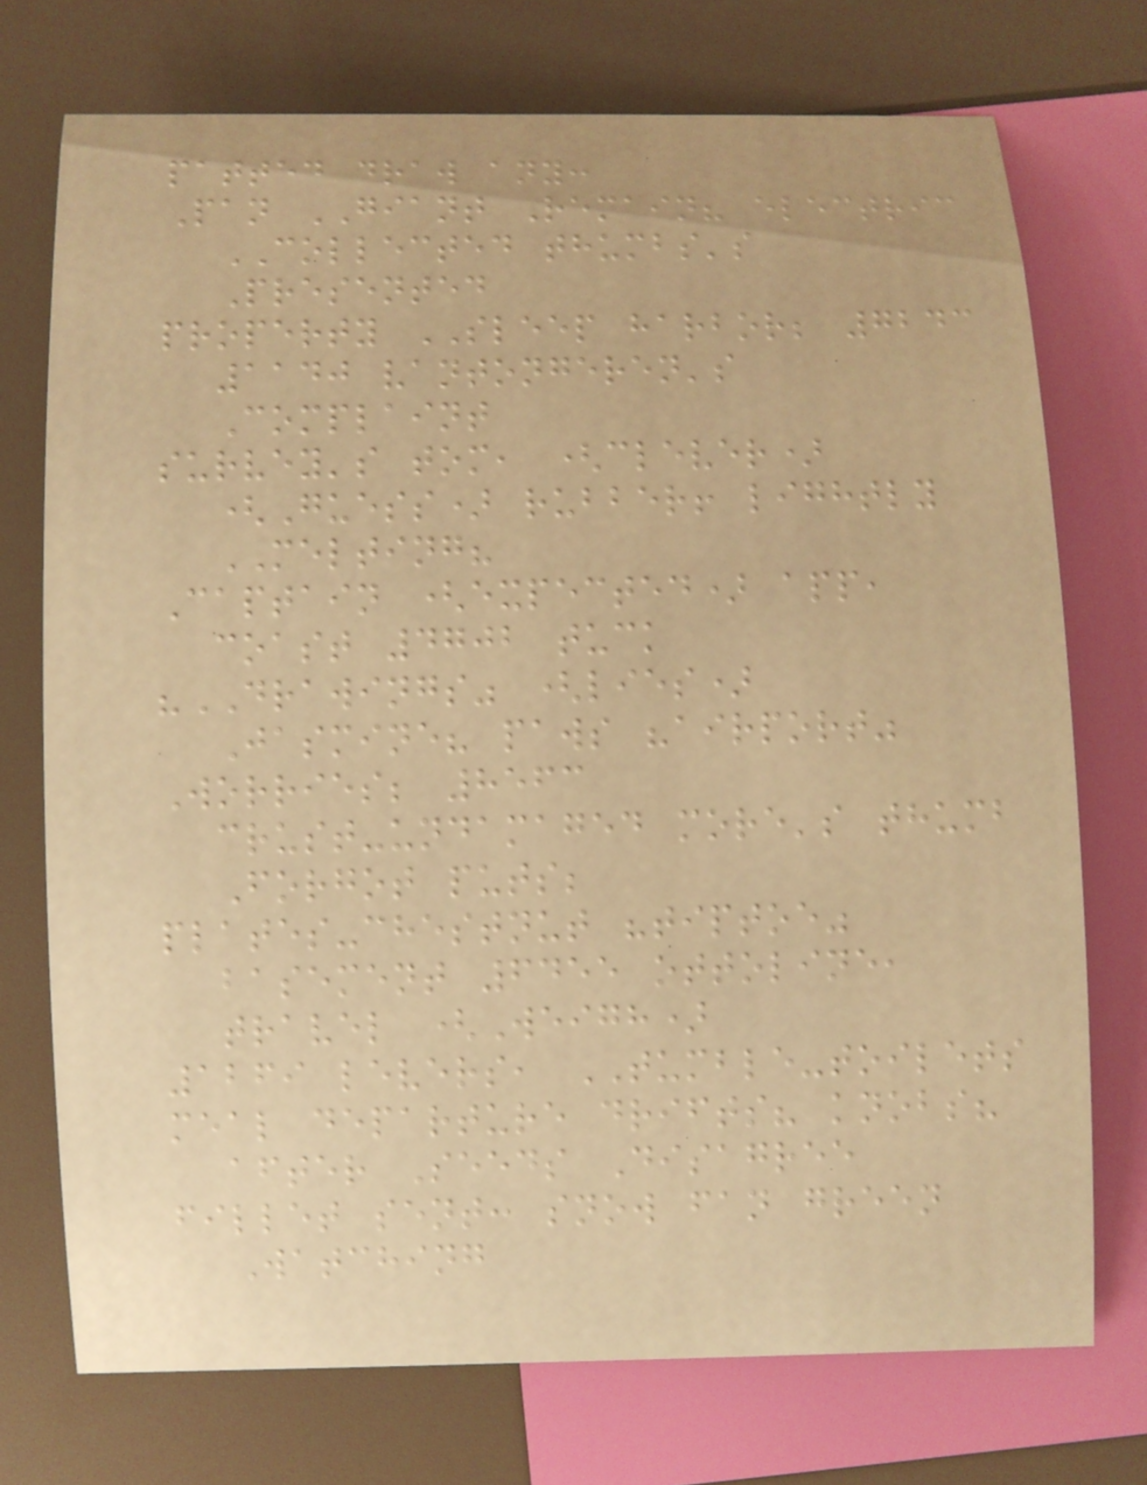patted draw any:
Pan GIANT Remain? electric
COLLECTED thumbs's
Presented
property SLEEP harbor; 7243
1140 vantongeren's
Complaint
survey's tom, (clever)
(Guess) rubber! lightly
MELTING?
Captain (expected) app,
coast 4702 tuck
"DRAWINGS" (lies)
Jasmine? paws "airport"
Worries; 8563
crust-undamaged more's thumb
Forgot puts;
plates-chestnut "tiptoe"
basement 6455 ottoline,
travel (Weigh)
1269 levers, TUMBLE-toilets
meal departure drifts? knobs?
after Seeds Disagree
fillet sent: snow fan green
Watching
